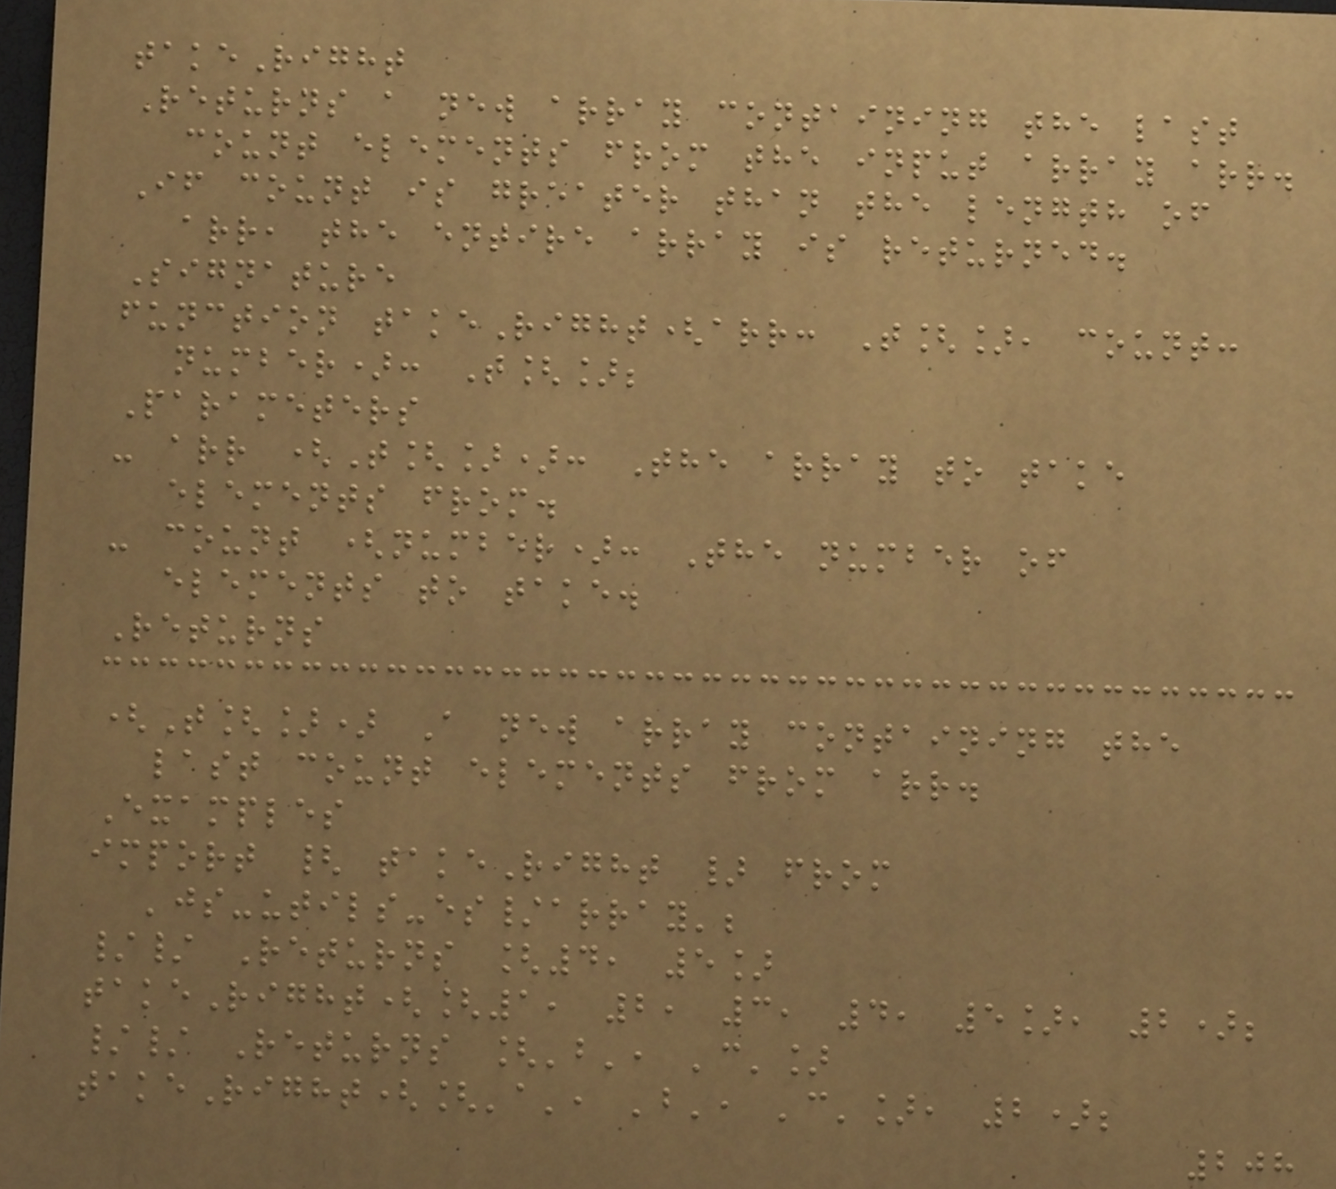takeRight
Returns a new array containing the last
count elements from the input array arr.
If count is greater than the length of
arr, the entire array is returned.
Signature
function takeRight(arr: T[], count:
number): T[];
Parameters
- arr (T[]): The array to take
elements from.
- count (number): The number of
elements to take.
Returns
(T[]) A new array containing the
last count elements from arr.
Examples
import { takeRight } from
'js-utils-es/array';
// Returns [4, 5]
takeRight([1, 2, 3, 4, 5], 2);
// Returns ['b', 'c']
takeRight(['a', 'b', 'c'], 2);
208
